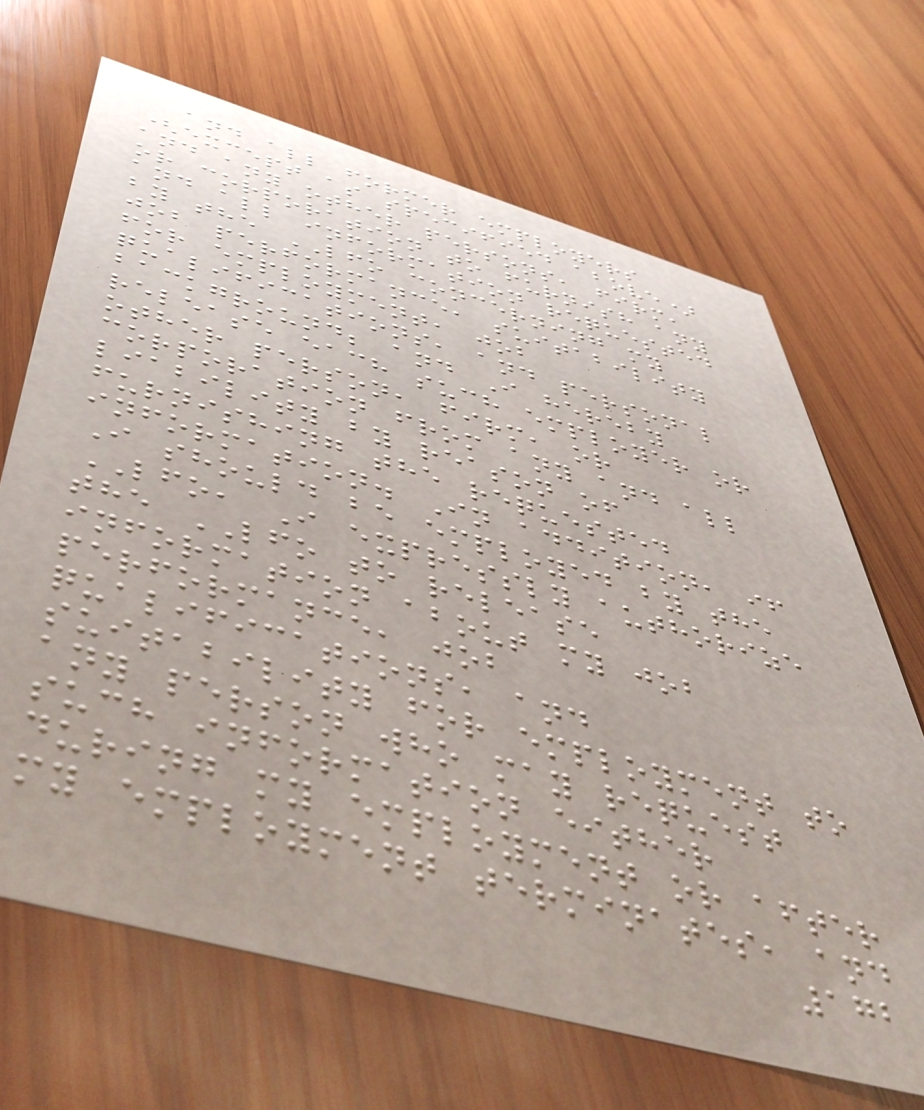and all former employers
(except as specified above)
and any other persons, firm,
or corporation to furnish any
and all information requested
by the LFO concerning my
job performance, suitability
for employment, job
qualifications, and personal
background; and I hereby
release each such employer or
other person, firm, or
corporation from any and all
liability by reason of
furnishing the requested
information. In addition, if
I should be employed by the
LFO, I expressly authorize
the LFO to release
information about my job
performance, job
qualifications, and
suitability for employment to
any person who may request
such information either
during my employment or after
my employment terminates, and
172
